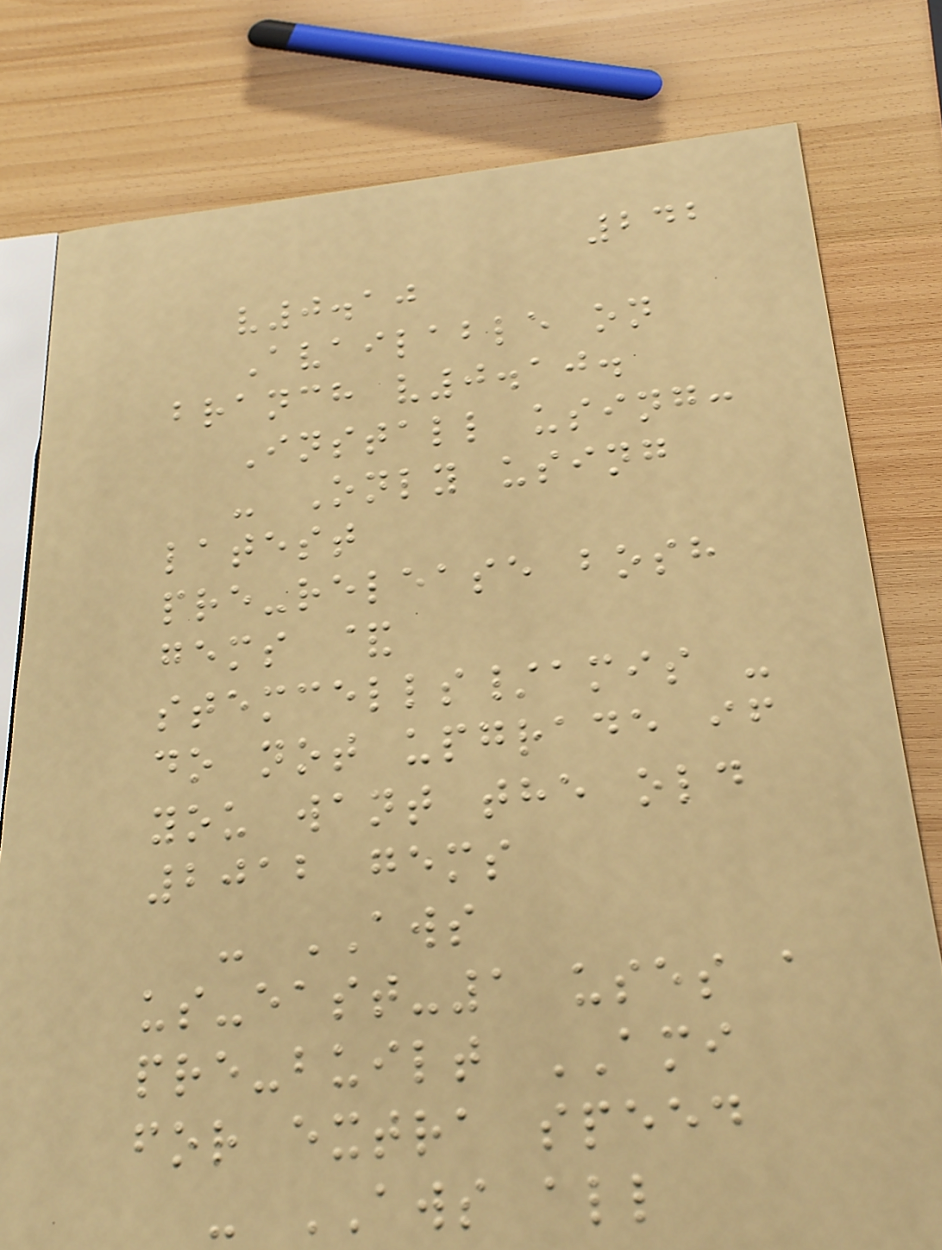242
v0.10
Available on
branch v0.10.
Install using:
- Only using
latest
pre-release bosh
gems &
stemcells/amis -
do not upgrade if
you want the old
2012 gems
- AWS
us-east-1 uses a
pre-built AMI
for extra speed
- AWS all
